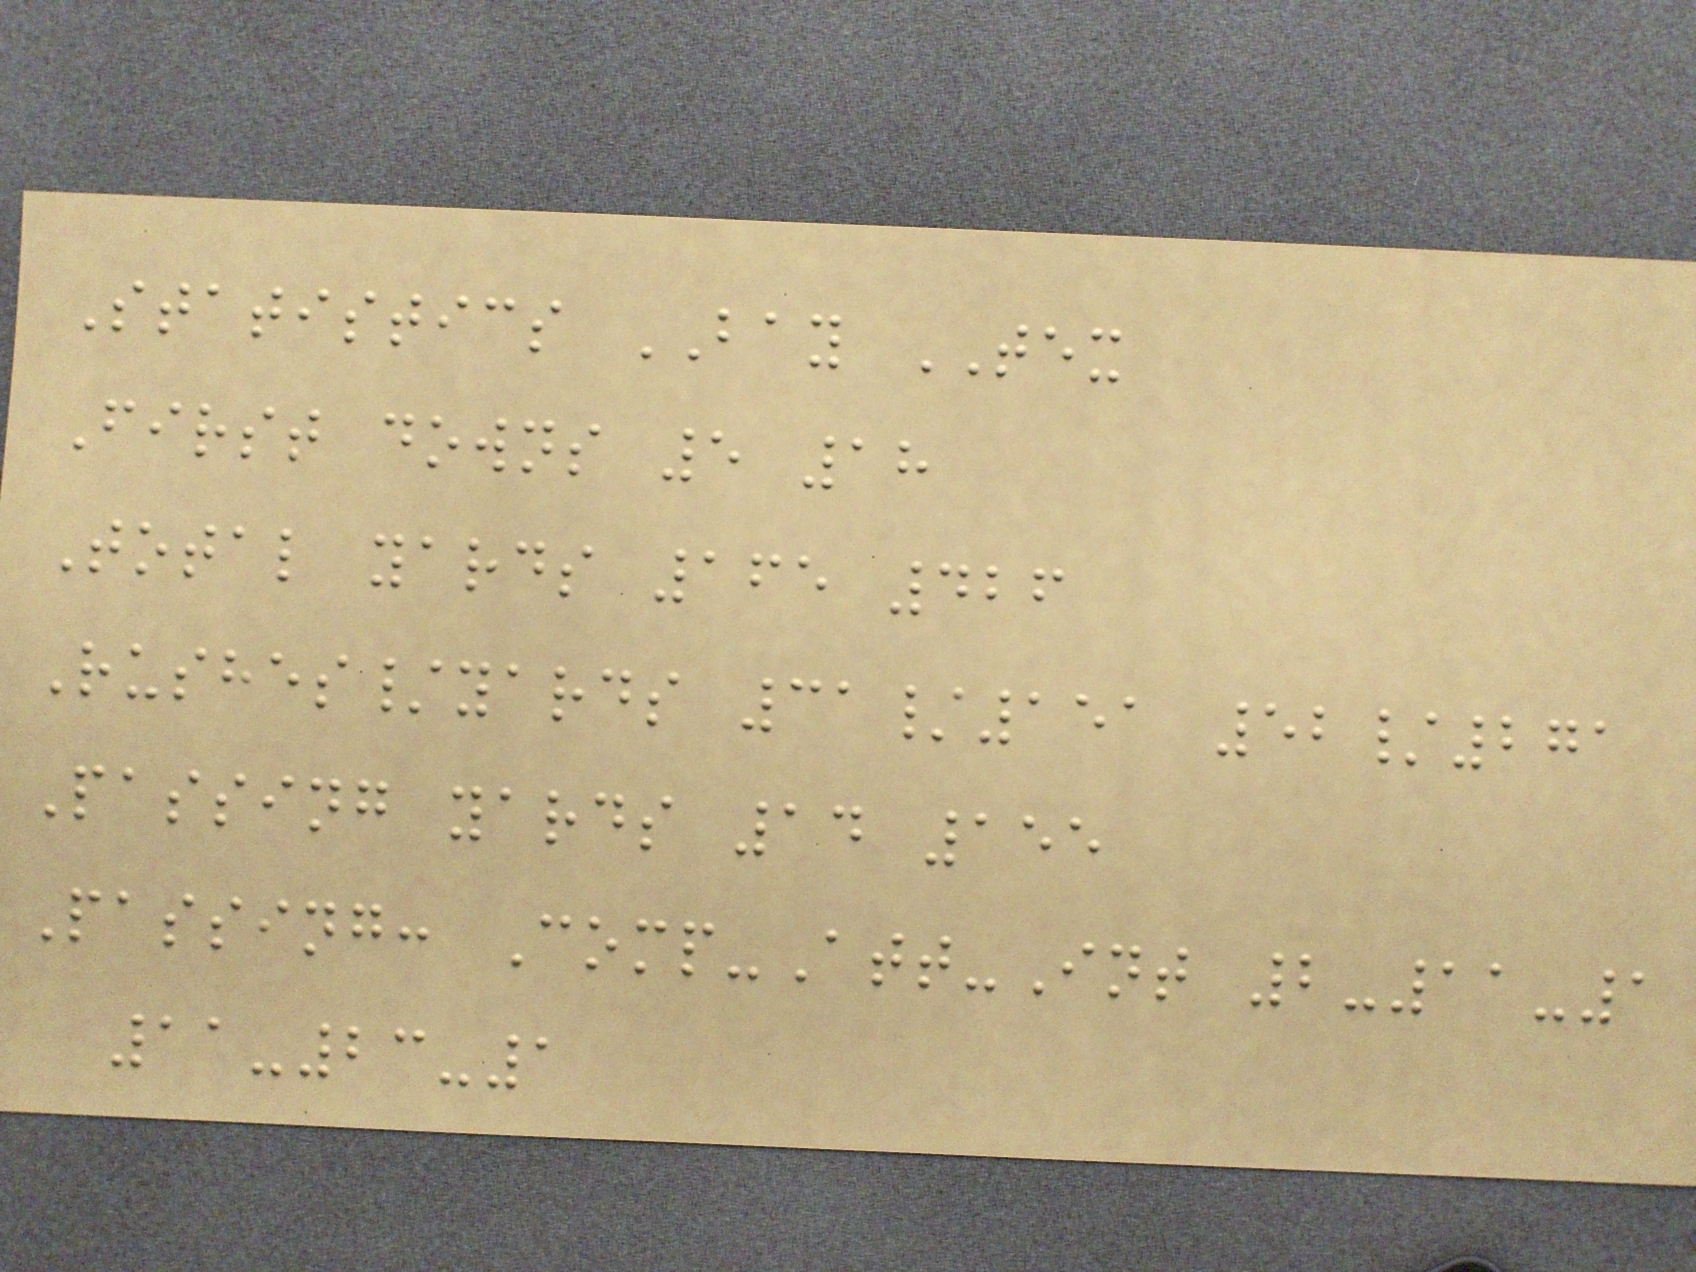Statistics BAY TEX
First downs 5 18
Total yards 165 426
Rushes/yards 31/151 52/271
Passing yards 14 155
Passing: Comp-Att-Int 2-11-1
11-23-1
